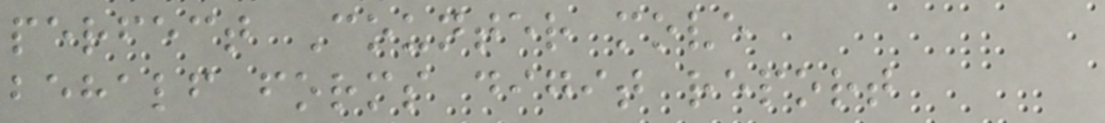perfect Counter move
behalf forms digit report
